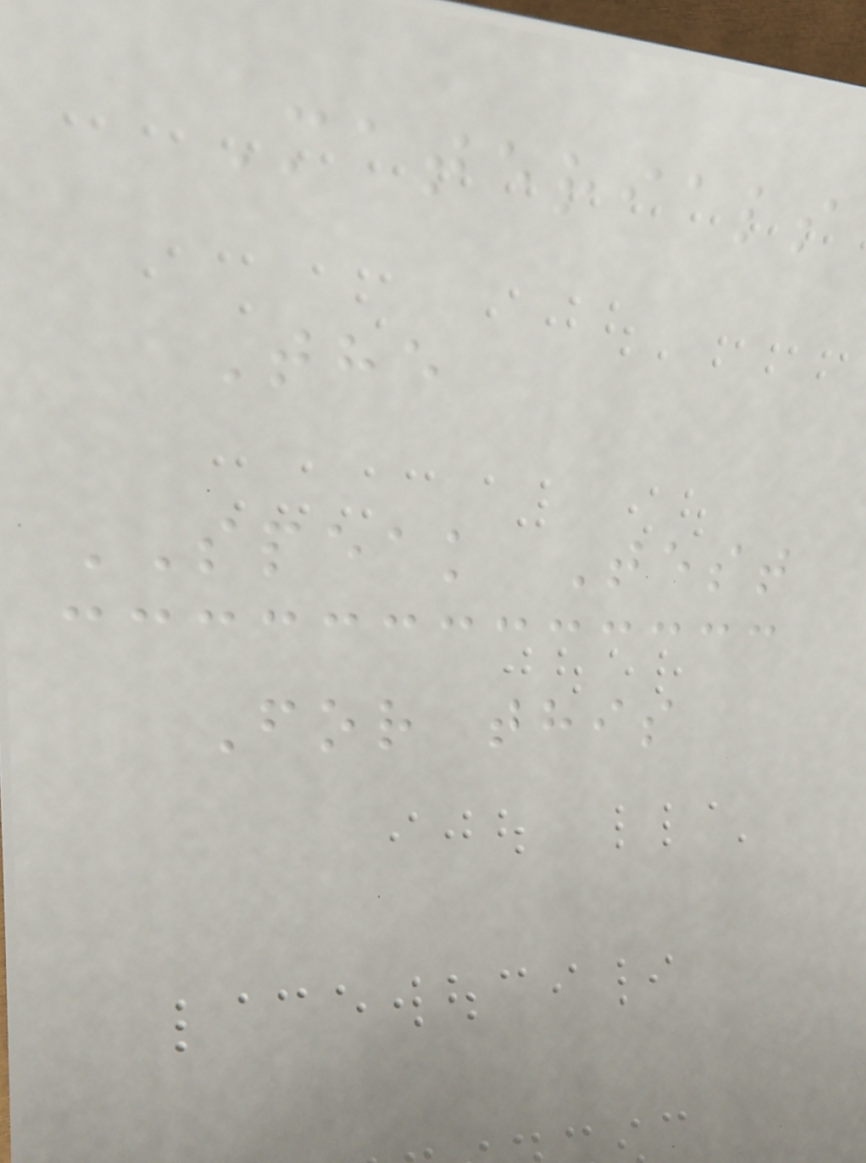Materials
The
SPEAK Test
For this
